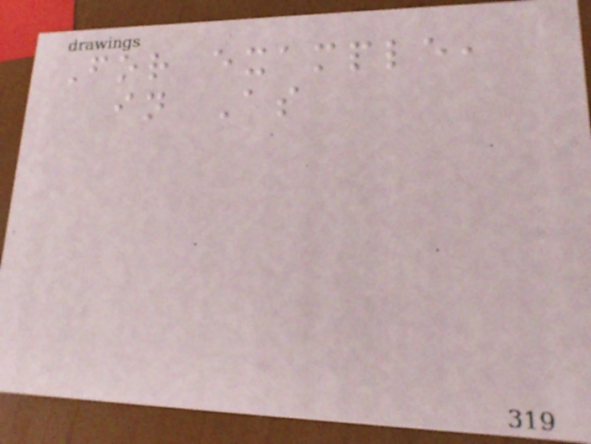For example,
in As
